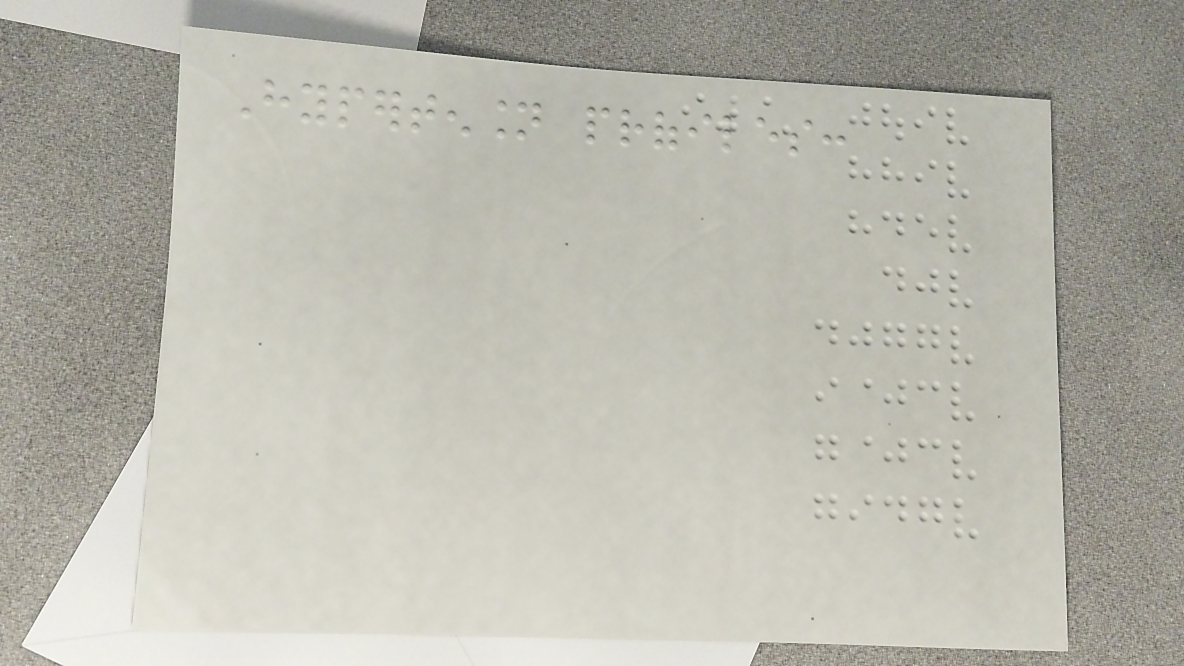Hypertension profiles:
